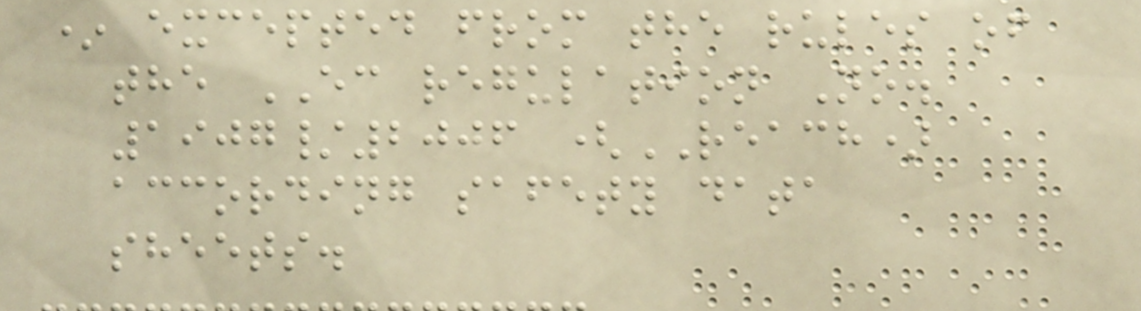* excepted from the rules of
the EC regulation No.
1907/2006 (REACH)
according safety data
sheets.
